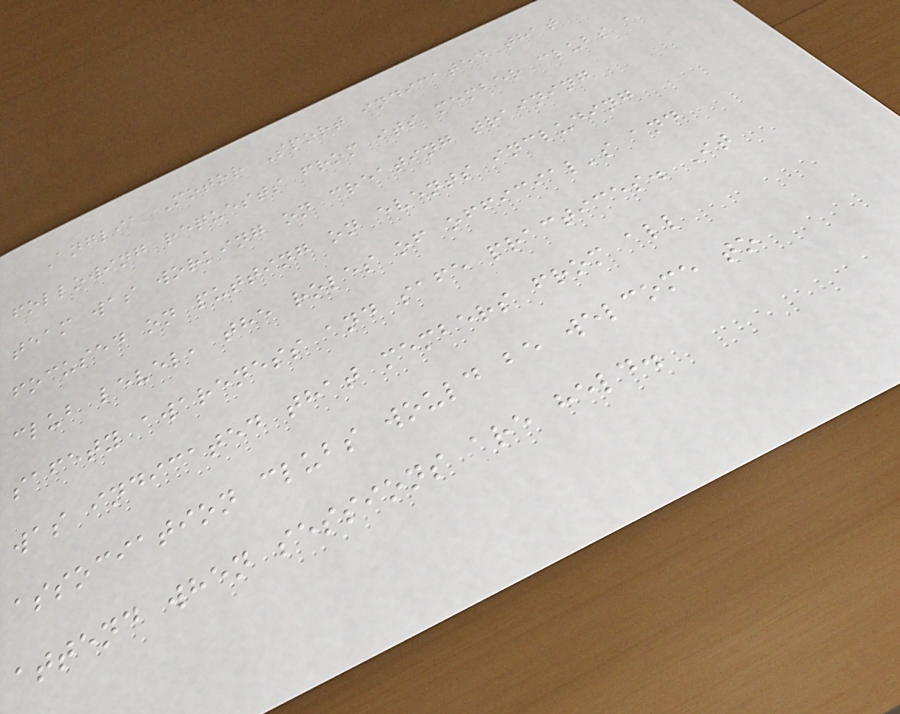Anglia Motor Sport indicated that
following requests from its member clubs a
team was working on creating training
focused on putting on events including
club level, the roles of official's and
safety awareness and safe practices. It
was indicated that members from all
association clubs would be welcome to
attend when sessions are held.
